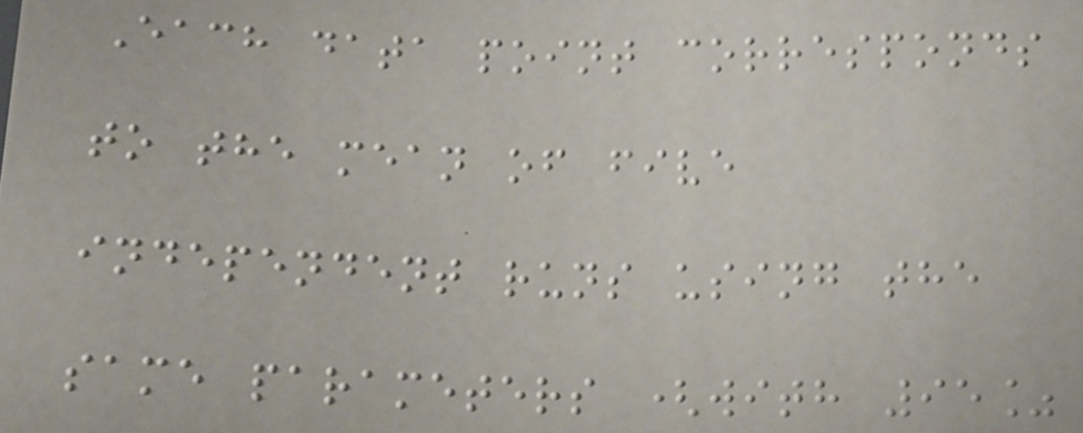Each data point corresponds
to the mean of five
independent runs using the
same parameters (with 95%
